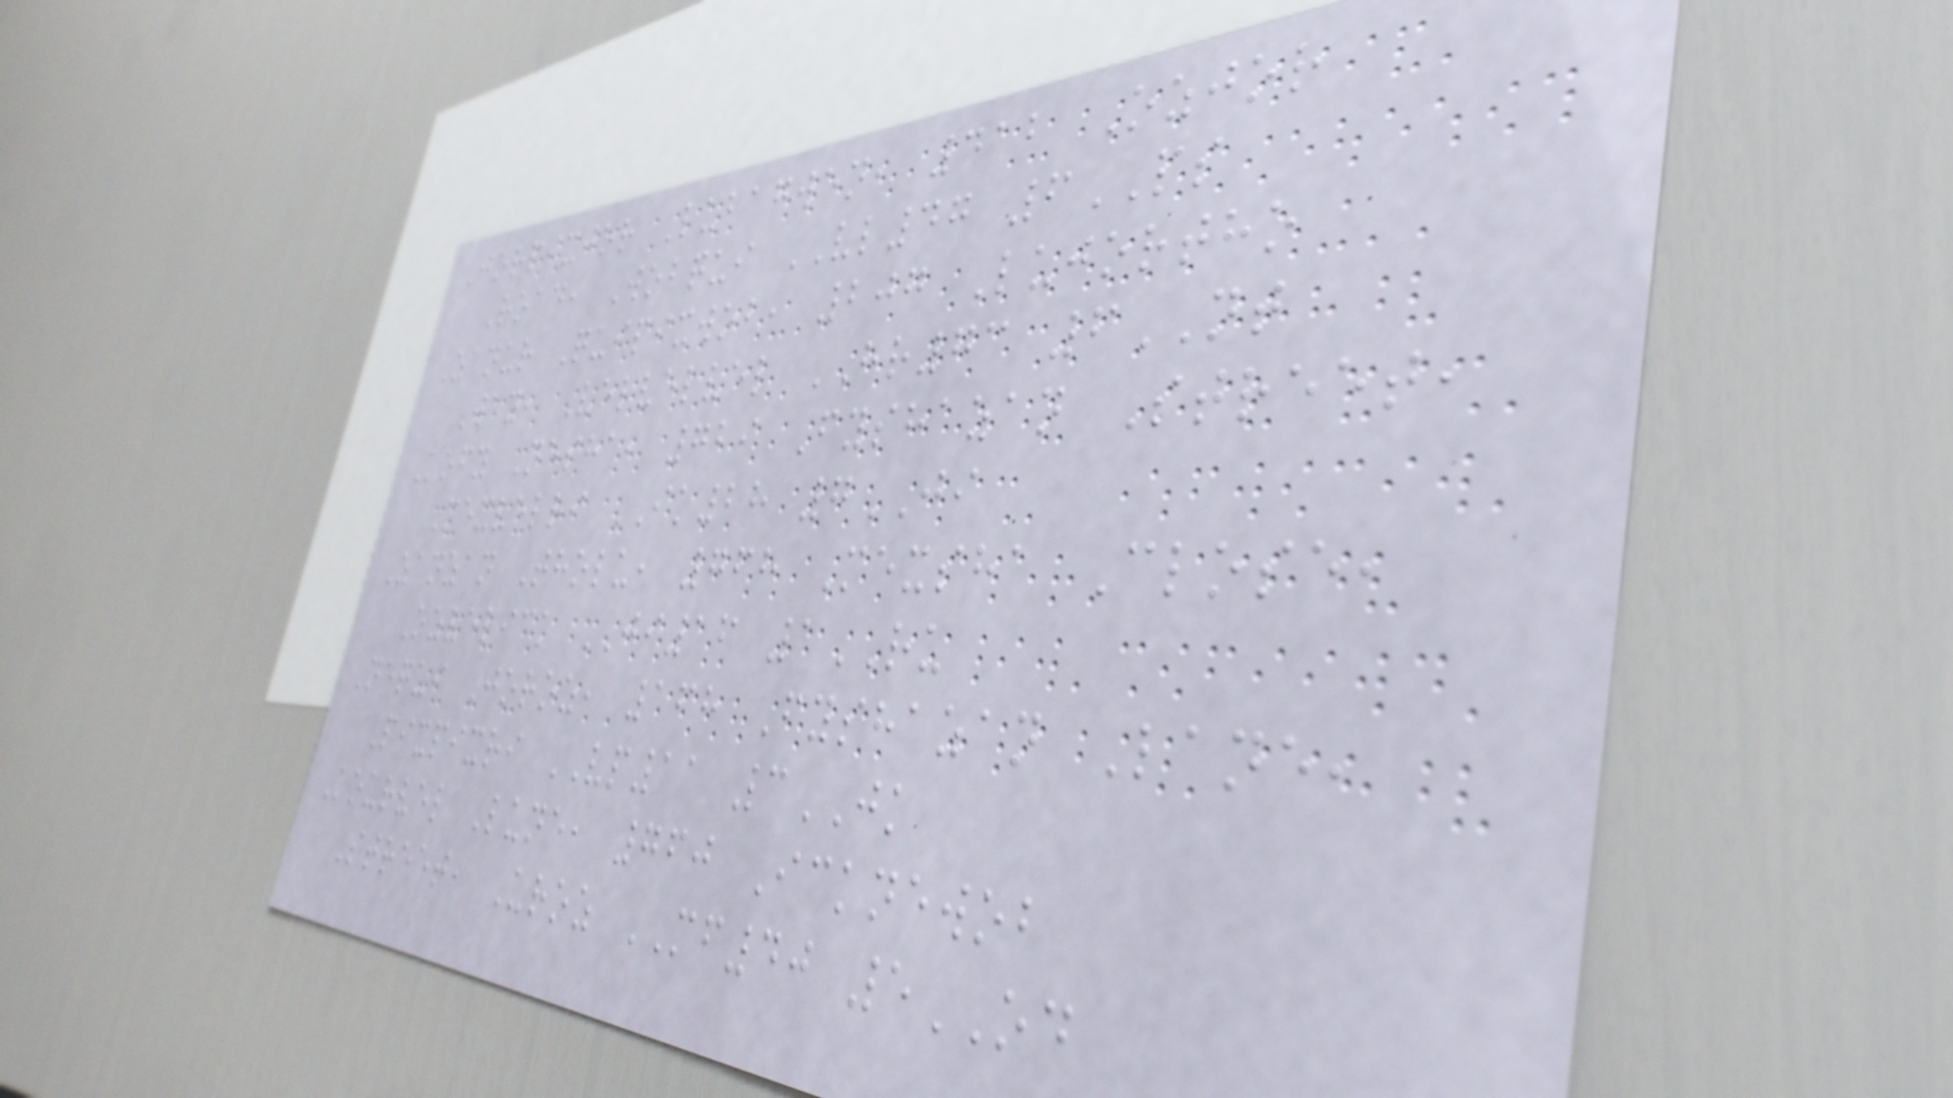Jorpixjor Lubagwen, 412 Ozjor
Road, Wobqui VL47 6PS
Zanur Quipixwob, 207 Lujortho
Way, Velvelvel HR73 6NT
Kofy Nesha, 729 Fyshazan Street,
Mexvelri IK28 7JI
Zanzan Tholu, 768 Mexsha Close,
Ozvelick JI16 1RU
Nequi Joroz, 168 Fyshazan Lane,
Pixpixri VP11 3JK
Kourvel Lune, 760 Icknewob
Street, Uroz MF40 5OD
